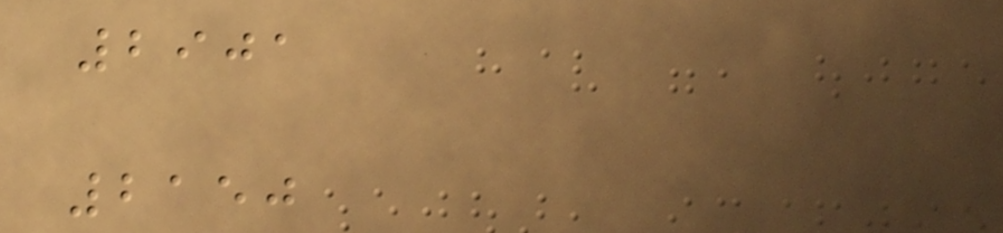2901
2150
